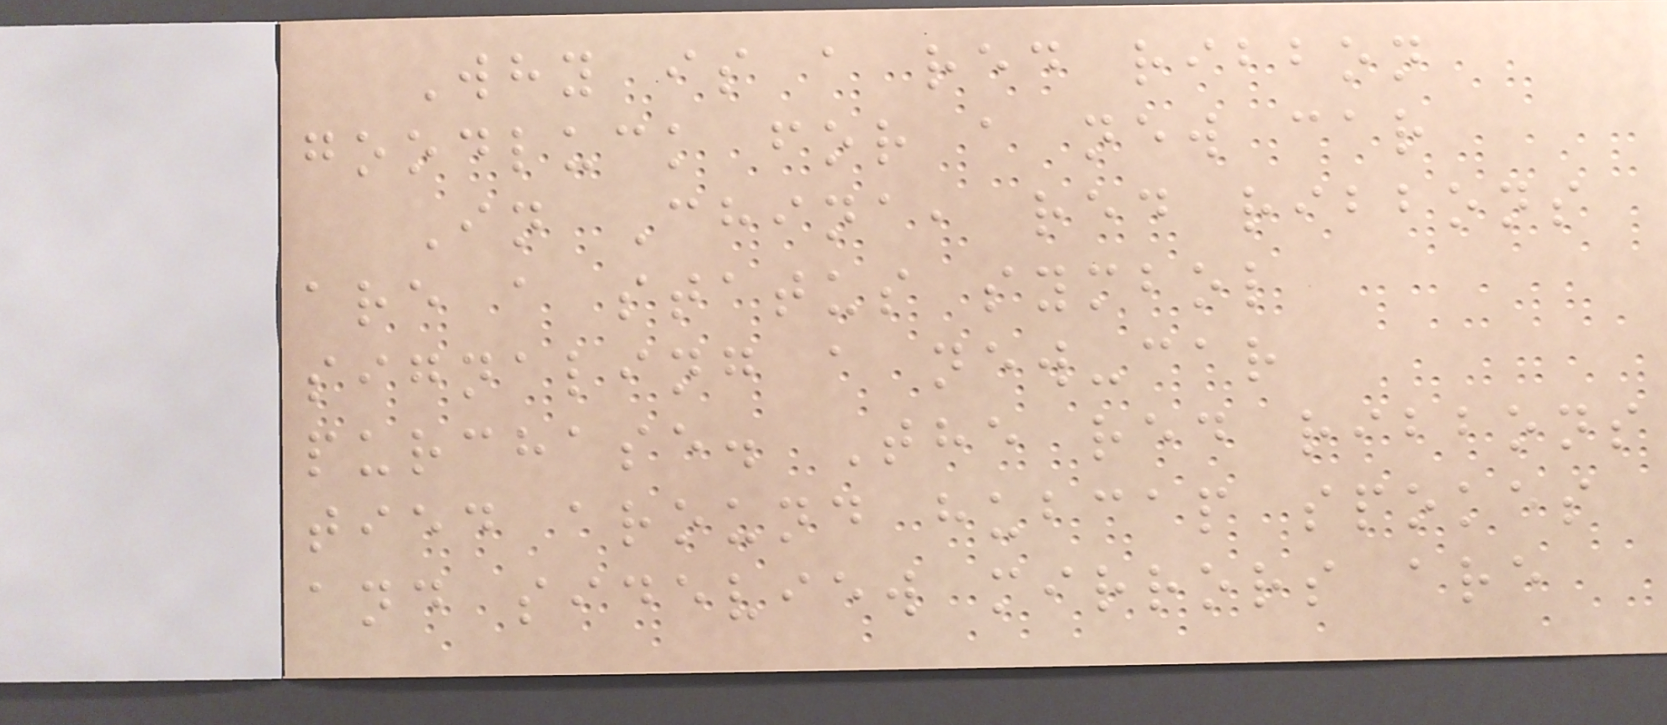Why is a red ribbon
goodluck for a new car
In China, red ribbons
are a status symbol
signaling a new-car
purchase. The red ribbons
tied around hubcap spokes
and sideview mirrors are
